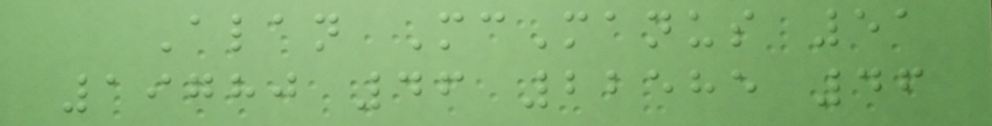Alan McManus 51
19780 46 22585 46
